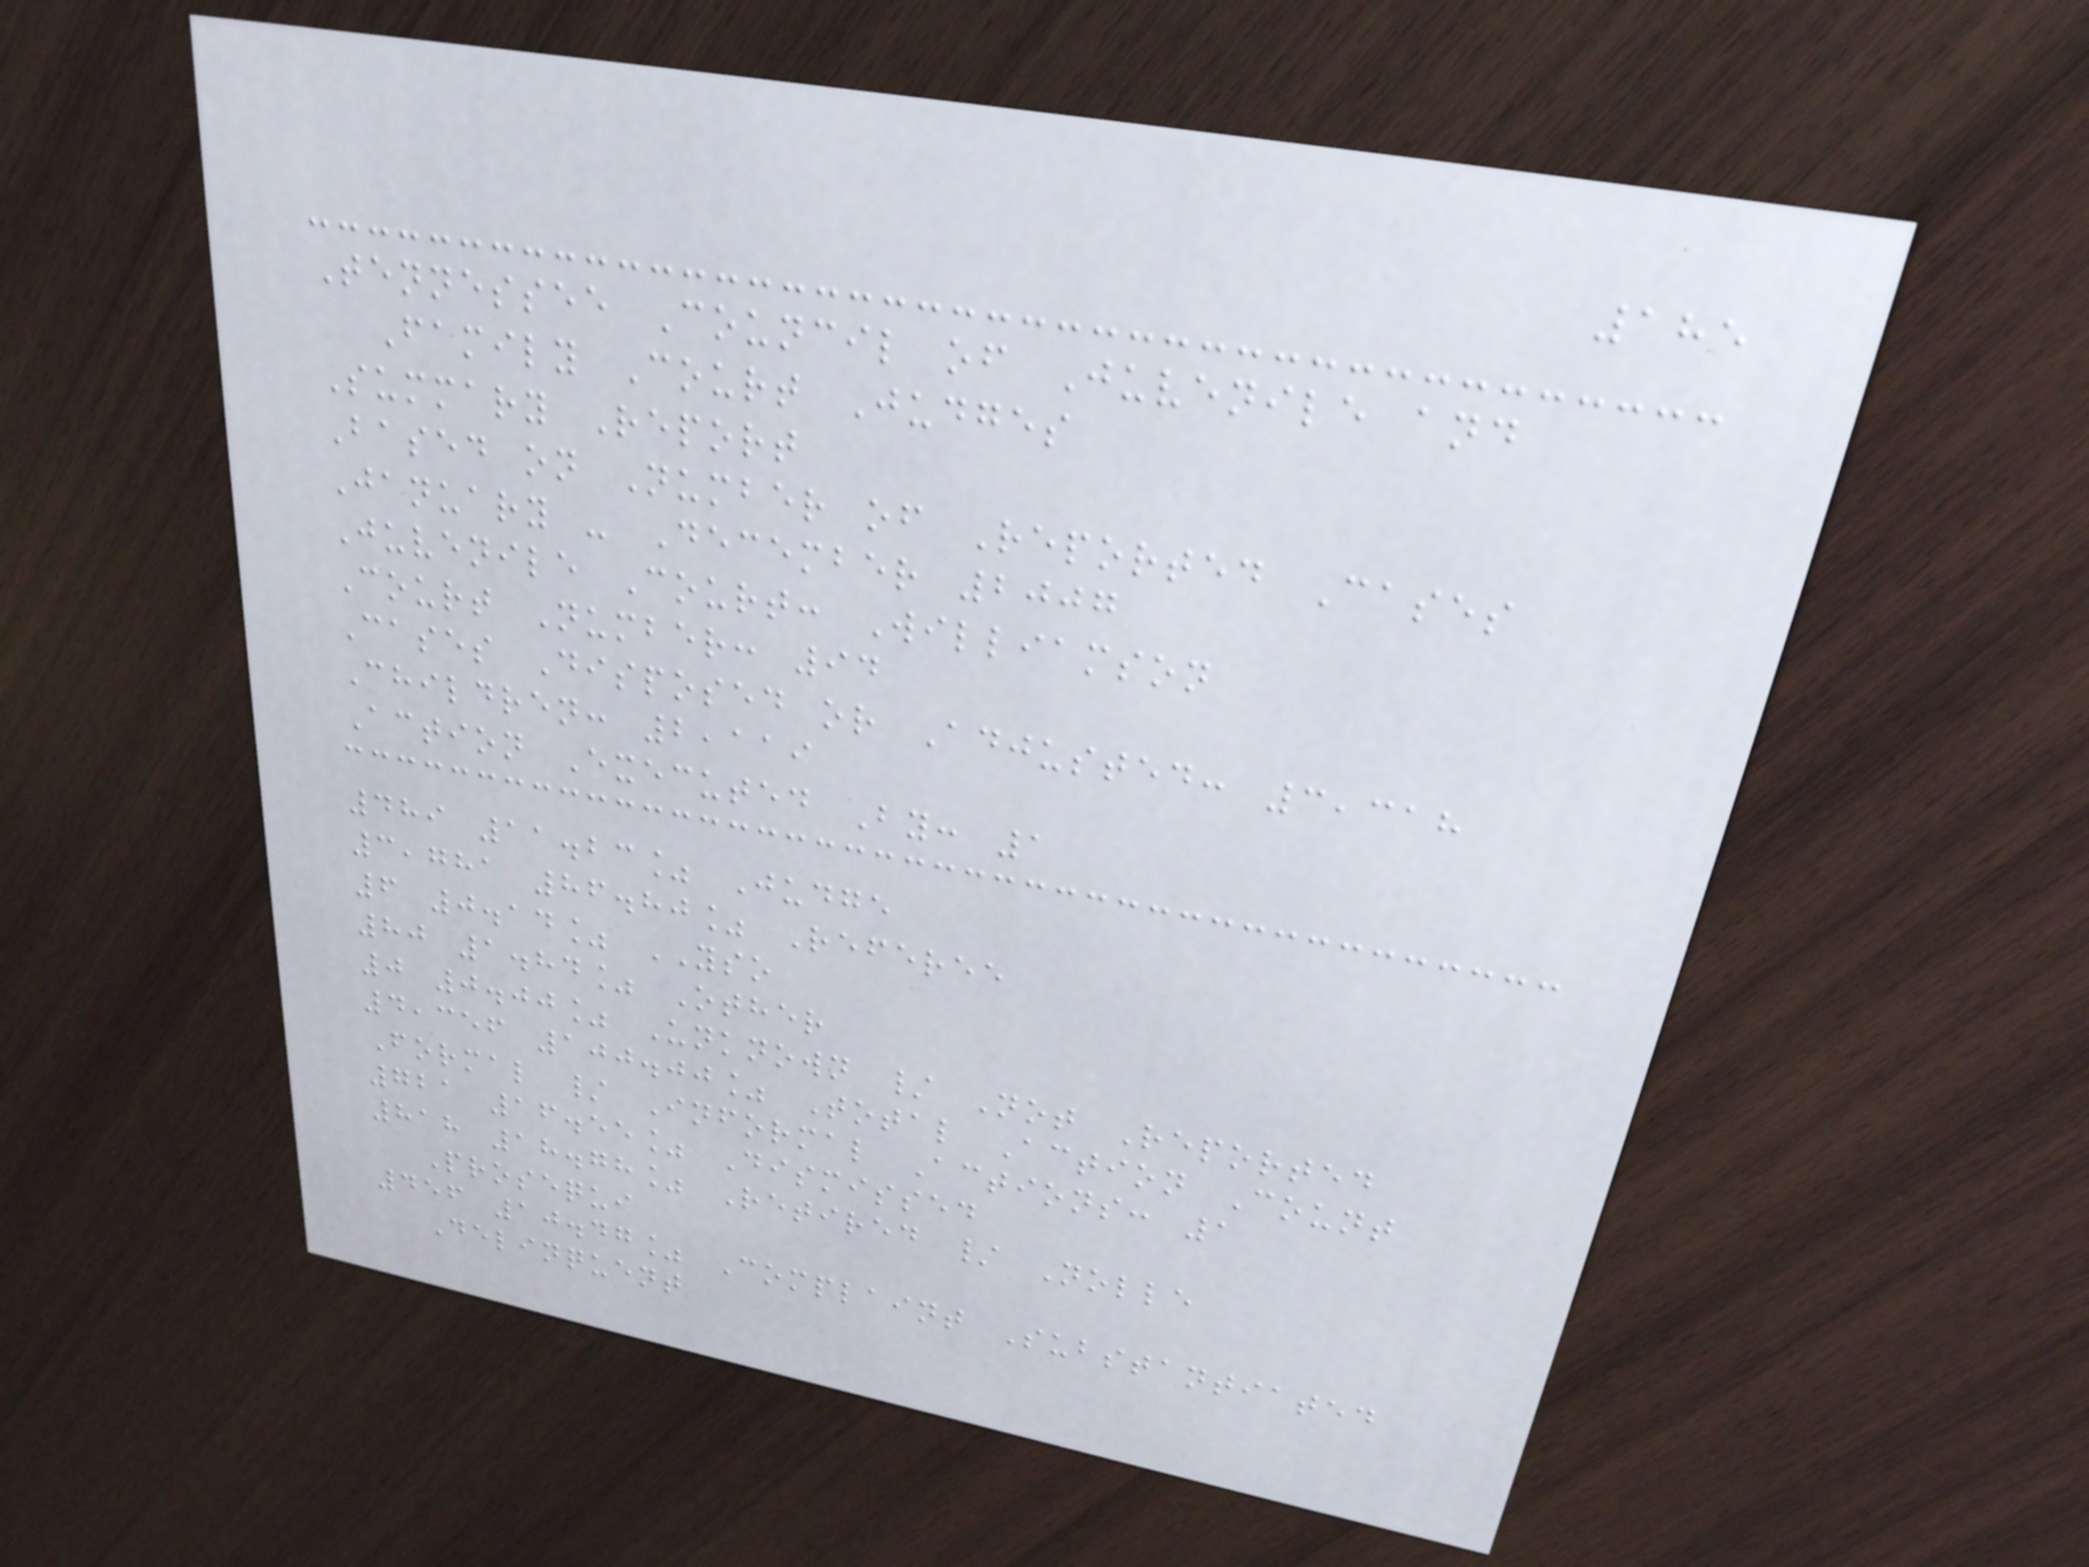185
Tennessee Council of Juvenile and
Family Court Judges
Summary Report
Based on Number of Reported Cases
January - December 2007
Juvenile Court: Williamson
Court Number: 94
Cases Disposed or Adjusted: 3,318
Children: 2,119
Action Executed By: 1
489 11.23% Judge
3,781 86.80% Referee
6 0.14% YSO
80 1.84% Other
0 0.00% Unknown / Not Reported
4,356 100.00% Total Action Count
Formal / Informal Actions: 1
721 16.55% Dismissed
818 18.78% Retired / Nolle
Prosequi
456 10.47% Complaint Substantiated
Delinquent
